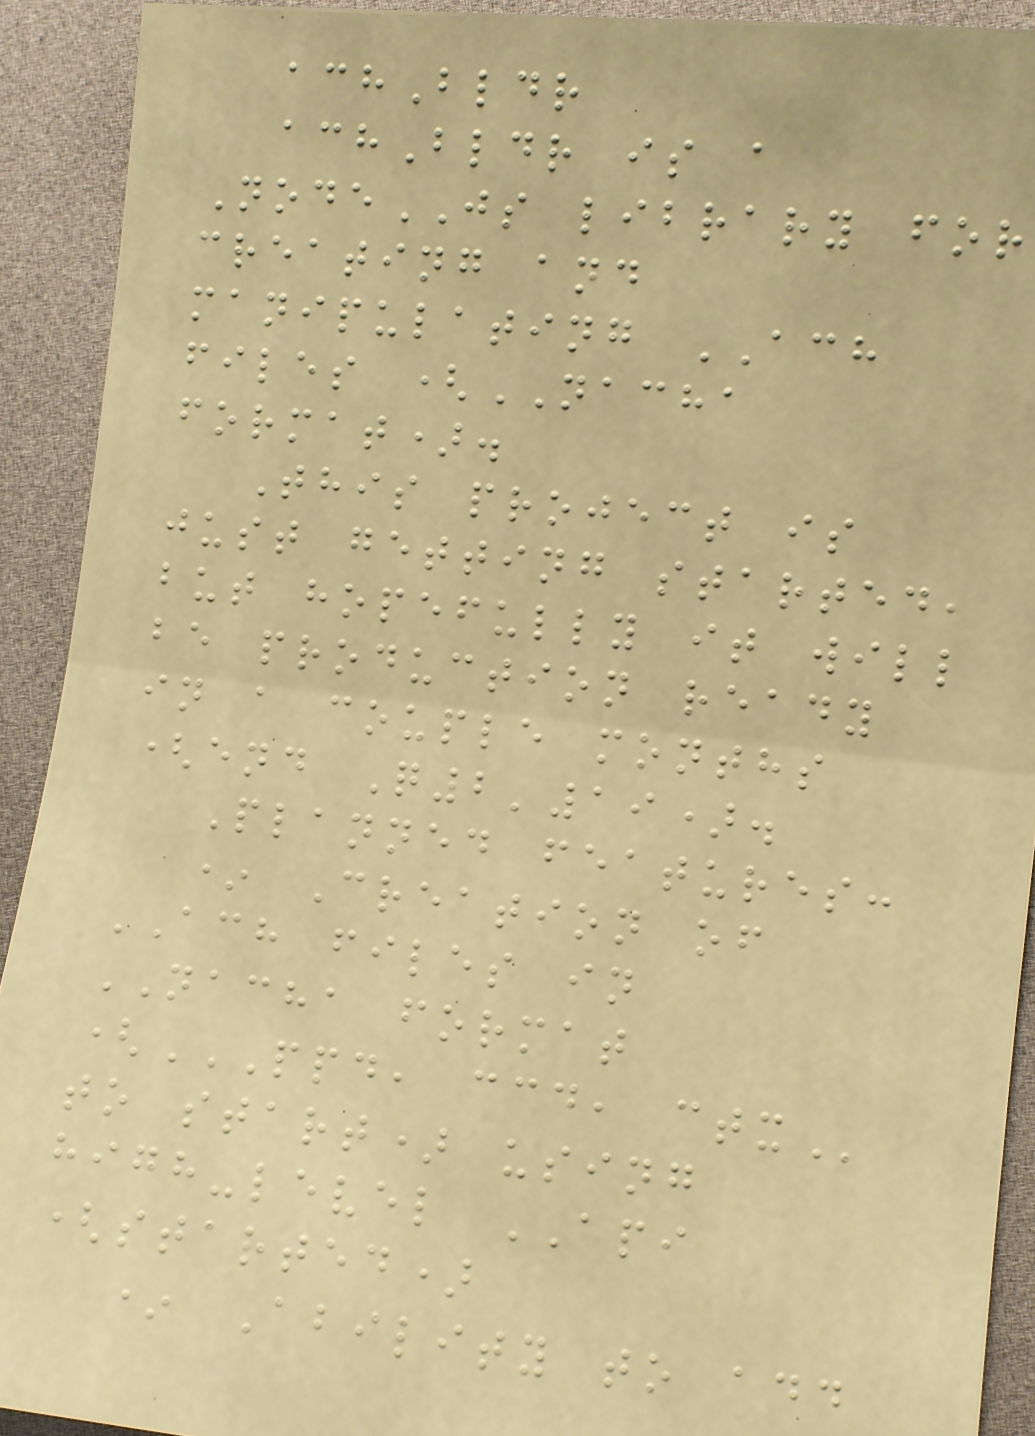achBldr
achBldr is a
NodeJS library for
creating and
manipulating ACH
files (NACHA
format).
This project is
just getting started,
but hopefully it will
be production ready
in a couple months
(end Q2'19).
Planned features:
* Creation of
ACH files in
NACHA format
(PPD, CCD, CTX
to start) using
high-level API
(started)
* Ability to add
